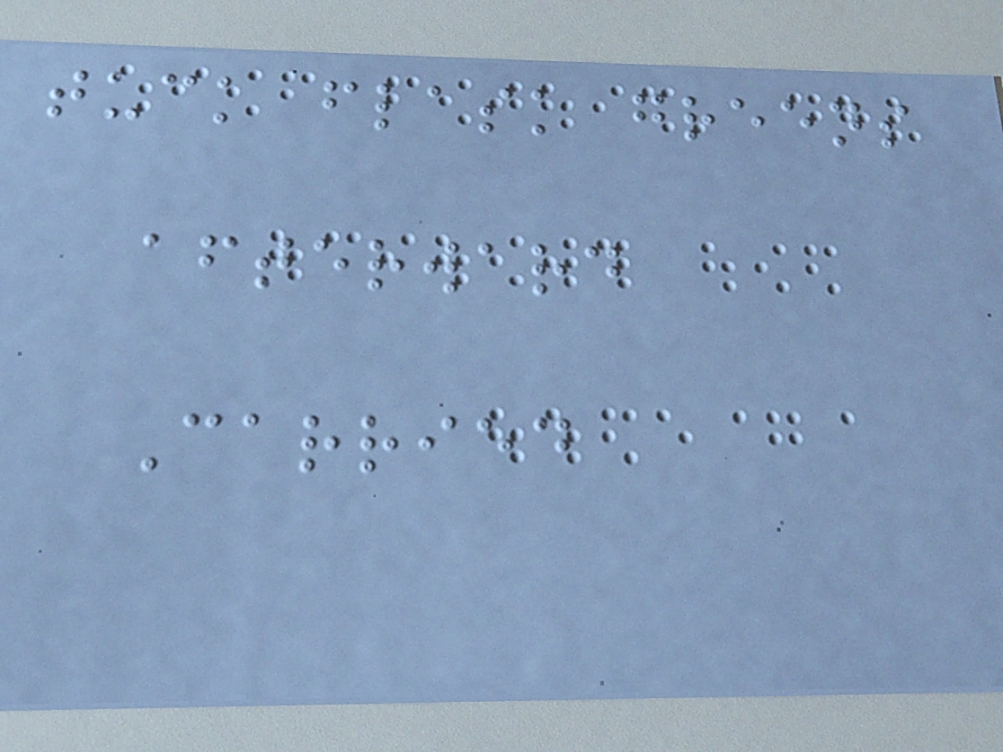tuck flask greens
afterward
Carried
